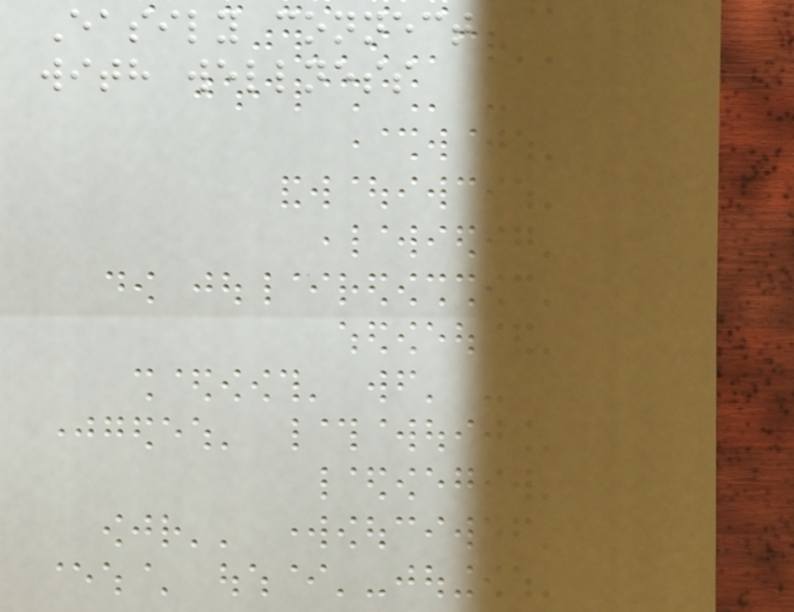Easily connect
with wellness
